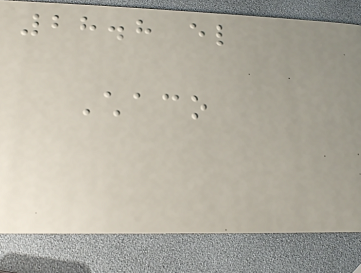28.8 el
Chaco
